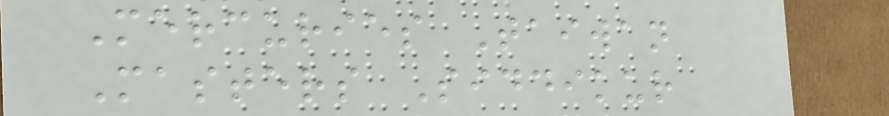Mercuries Taiwan
Masters Siddikur
